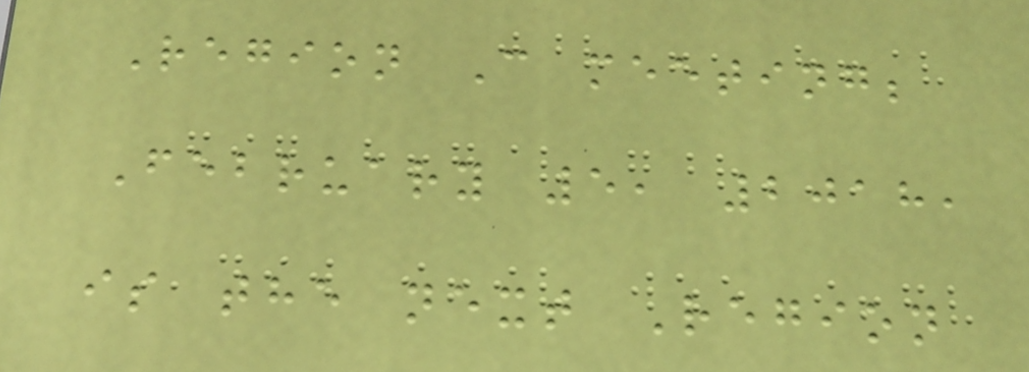Region C meeting;
February 5, 2018,
is the next Region
